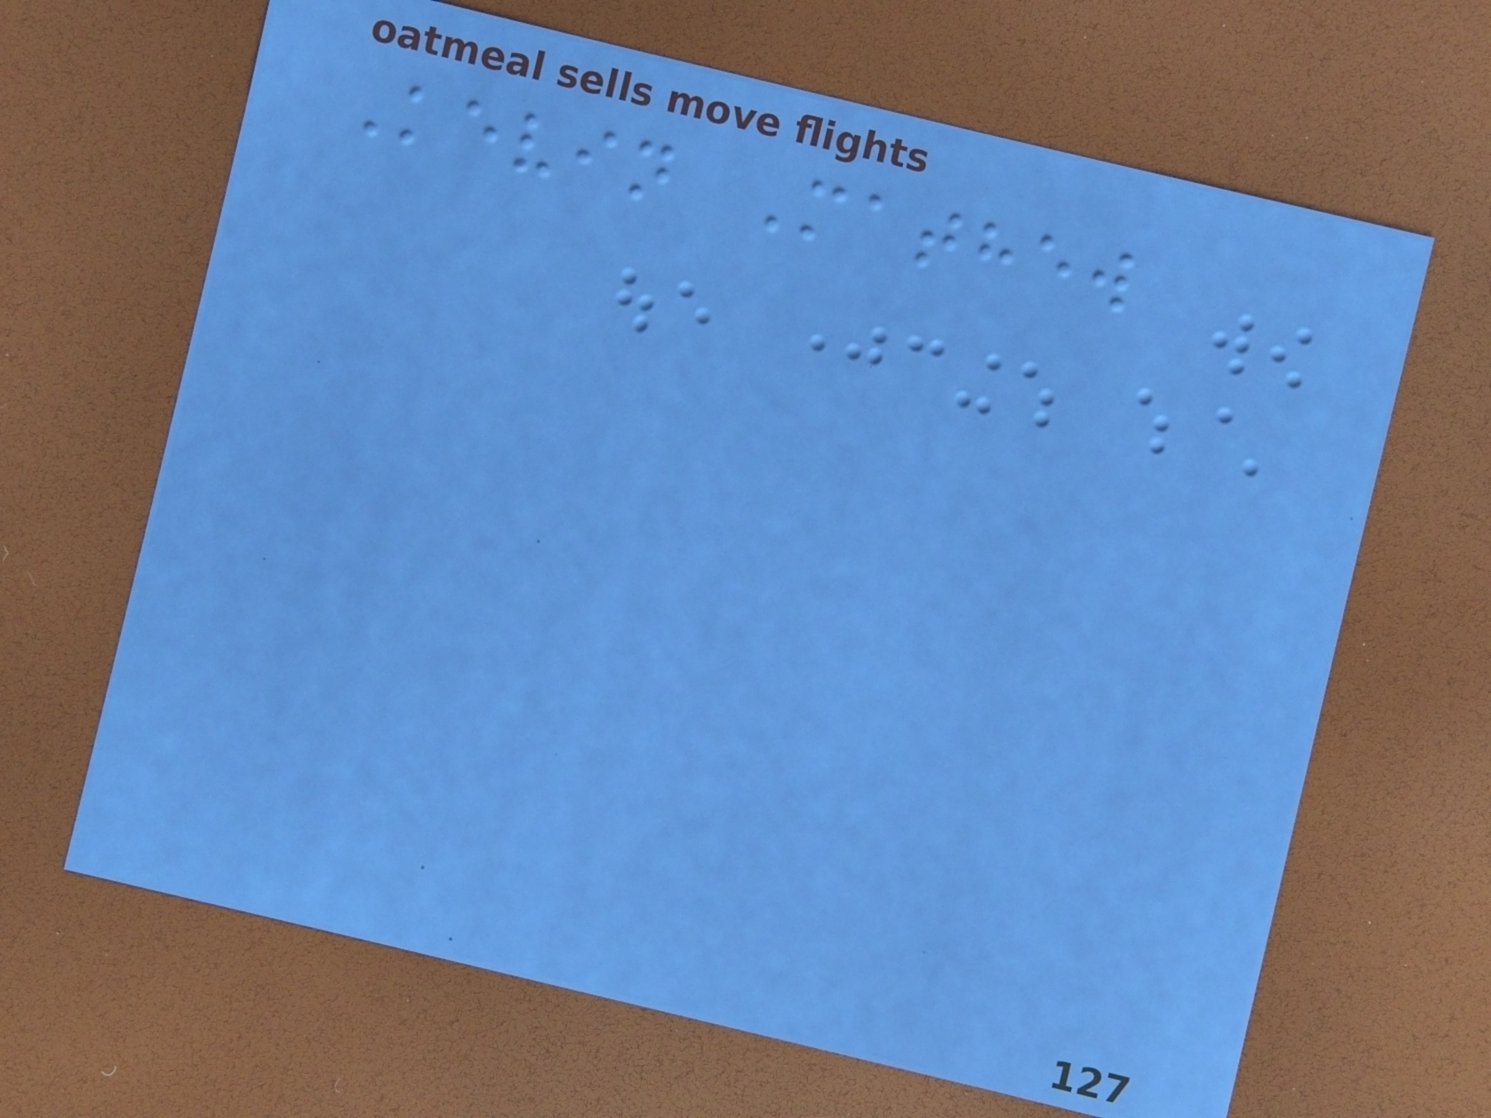Kevin Mathew
